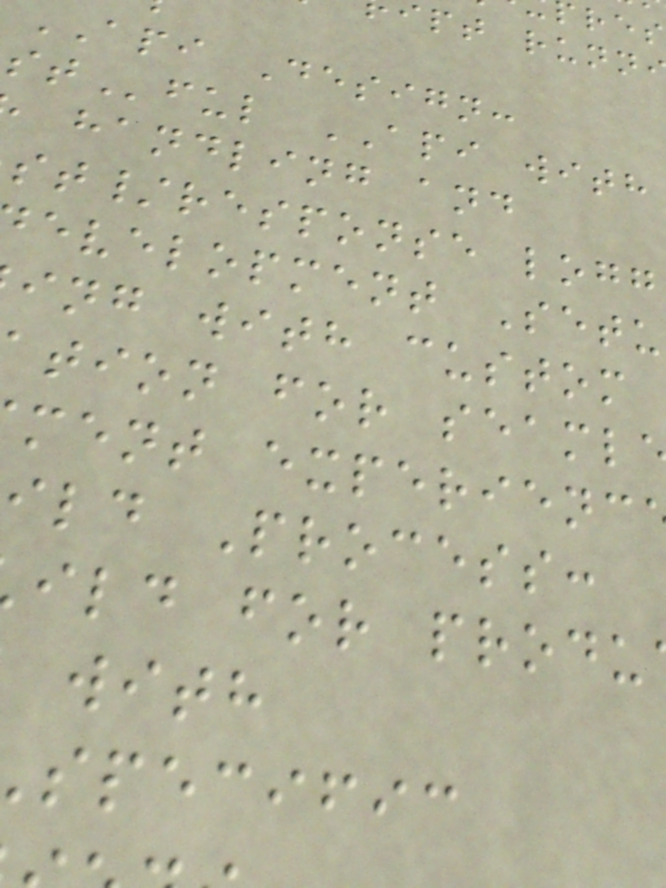pt runn
API Design:
ful API with
handling and
st/response logg
evelopment Setu
ing with custom
tion for seaml
ment experienc
ild Process:
ild for produ
with
specific
